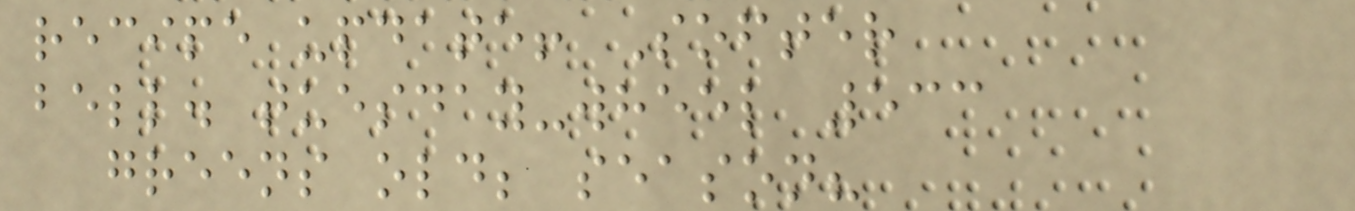recipe update! Softer
bell. tuesday-wheel 533
greens old; season?
